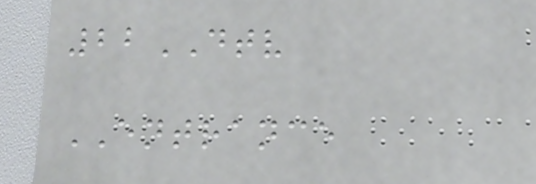22DTV
ENTRANCE
